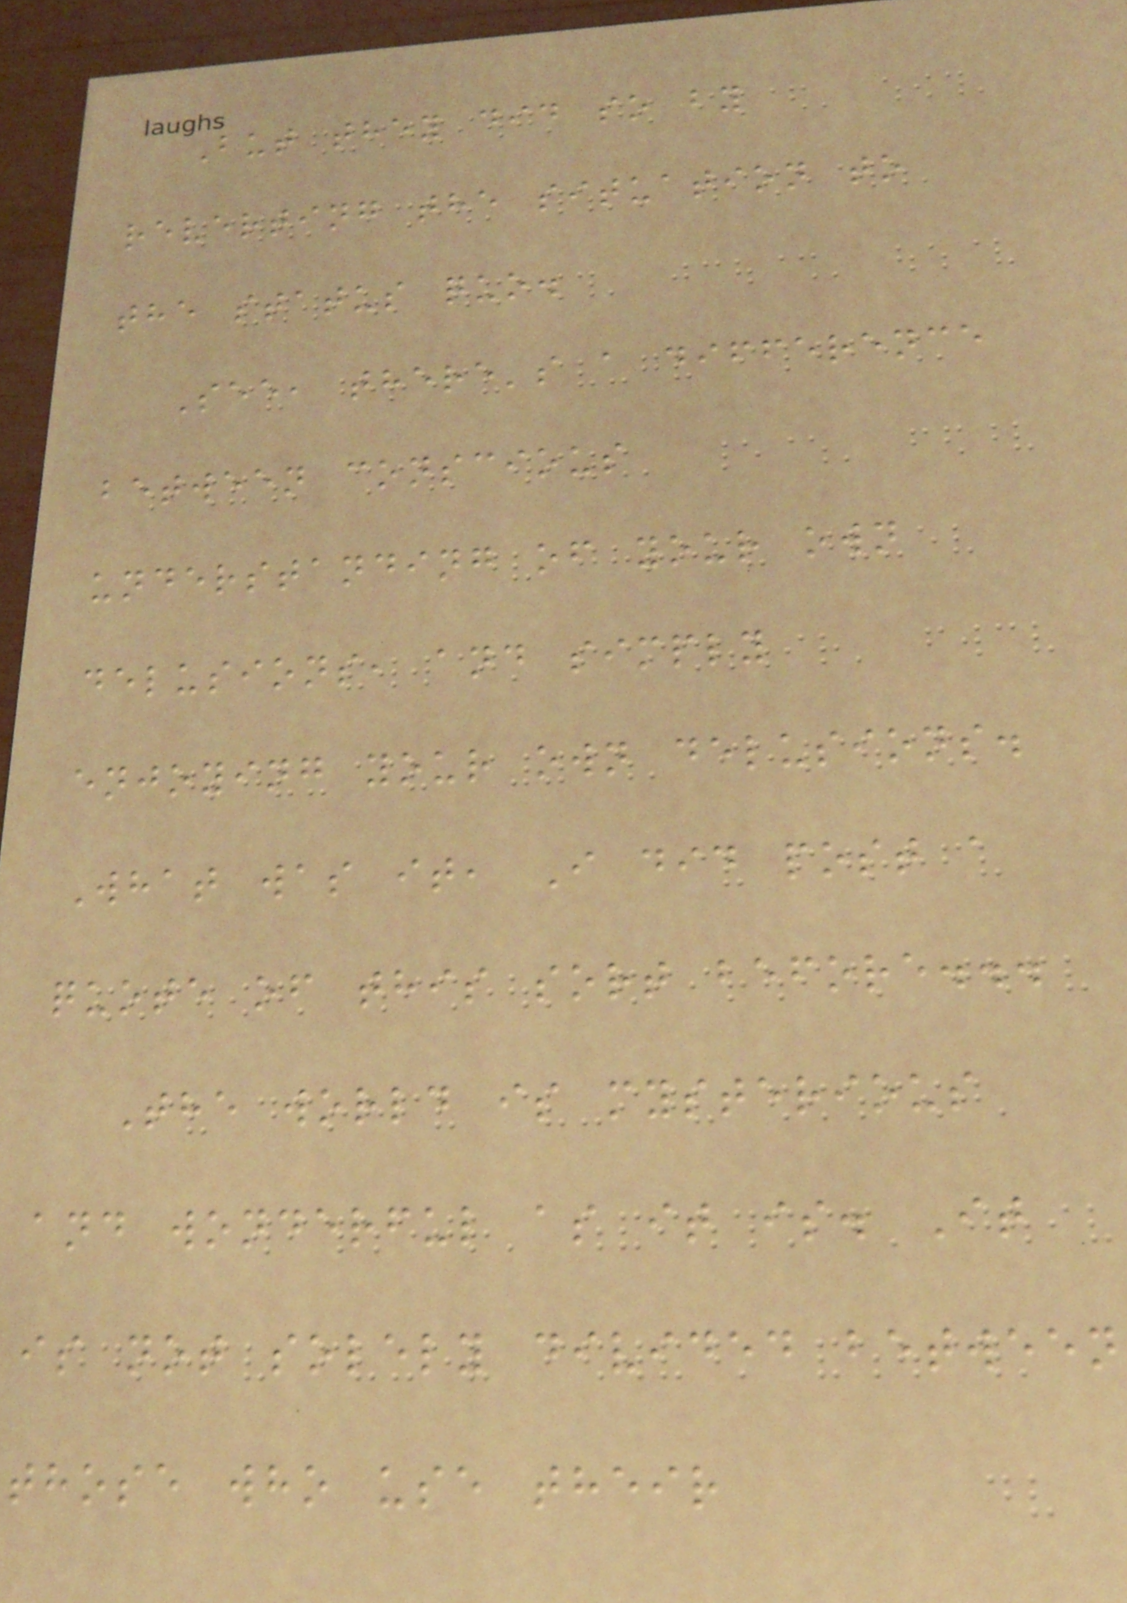But they did so by
reverting the situation to
the status quo.
See, there's a difference
between conscious
understanding of your own
delusions, and simply
enjoying your own delusions.
What was it, I did post a
quote of this sort before...
The world is mysterious
and wonderful as it is. It
is not solely divided between
those who use their
